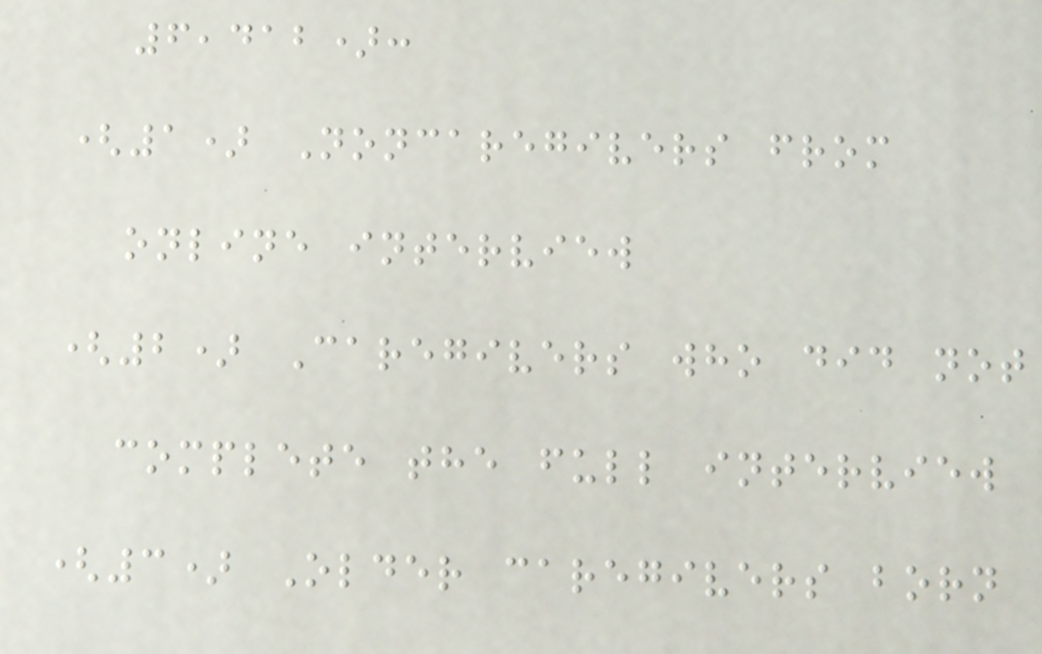6,412):
(1) Noncaregivers from
online interview
(2) Caregivers who did not
complete the full interview
(3) Older caregivers born
